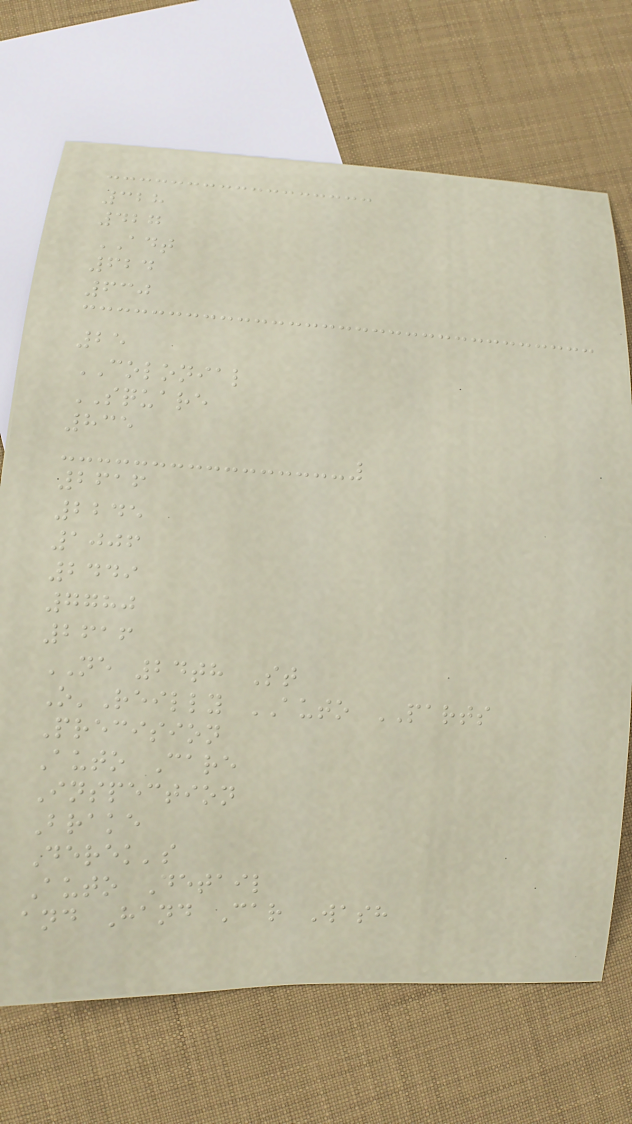328
427
ADT
624
630
25
COLONIAL
SQUARE
835
2616
2245
1006
2449
7780
2616
NE 24th St
O'Reilly AUTO PARTS
Precision
Auto Care
Inspection
Brake
Derek's
Auto Detail
and Hand Car Wash
